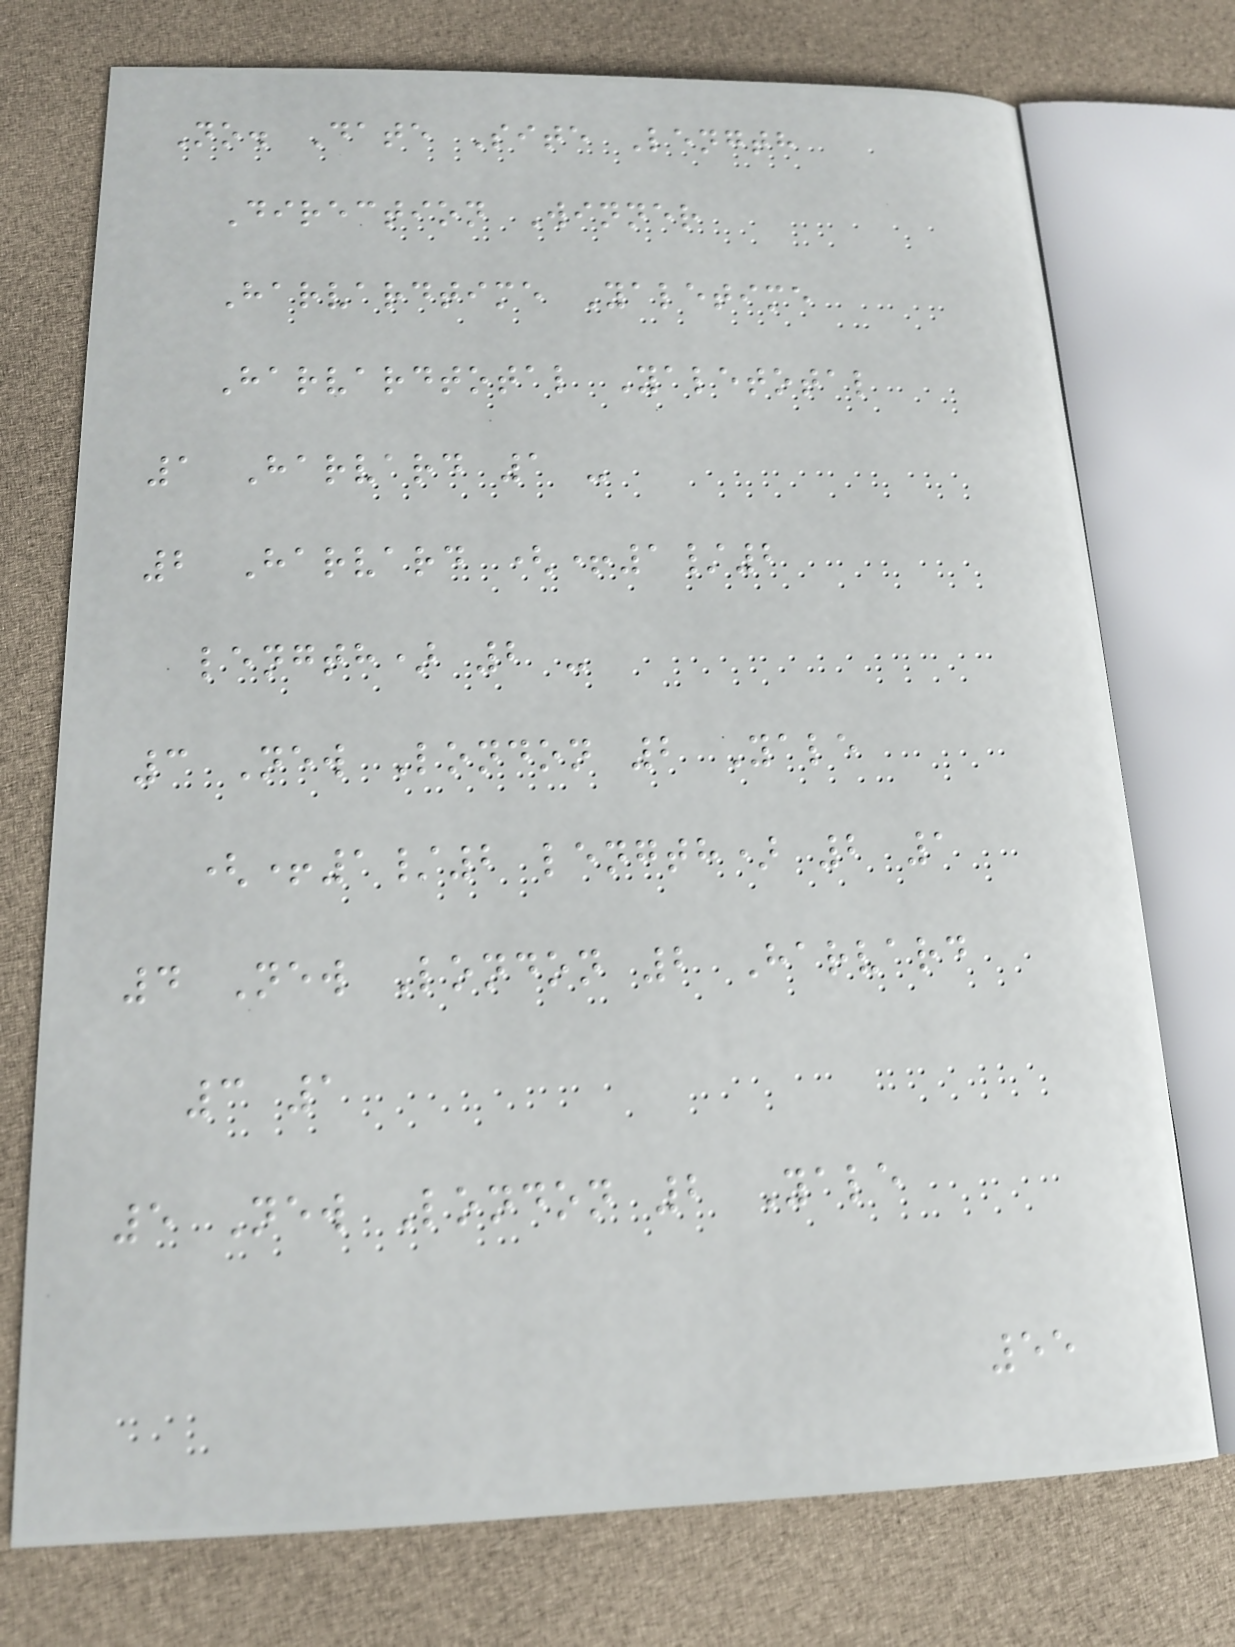No. Date Site Length
Direction Winner
Harvardtime Yaletime
Harvardtotal Yaletotal
1 Harvard 1 -
2 Harvard (+1/2
length) 2 -
3 New London 2 Yale
(+1/2 length) 2 1
4 New London 2 Harvard
3 1
5 New London 2 Yale
55
